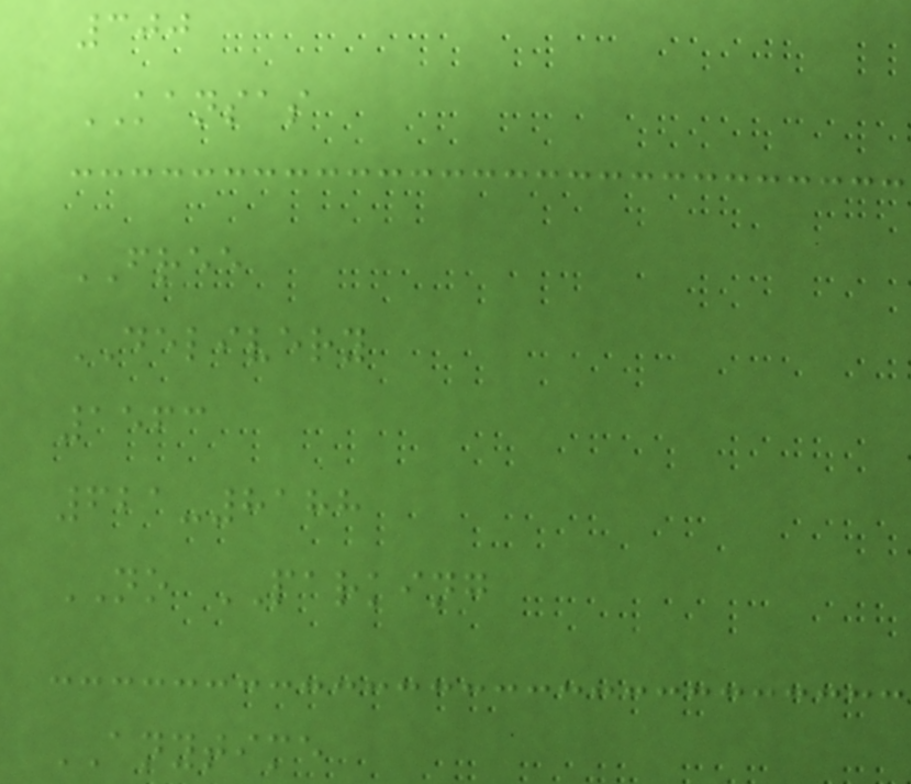300
KANSAS
FREE
DELIVERY
1563
621-8188
NO PARKING
ANYTIME
